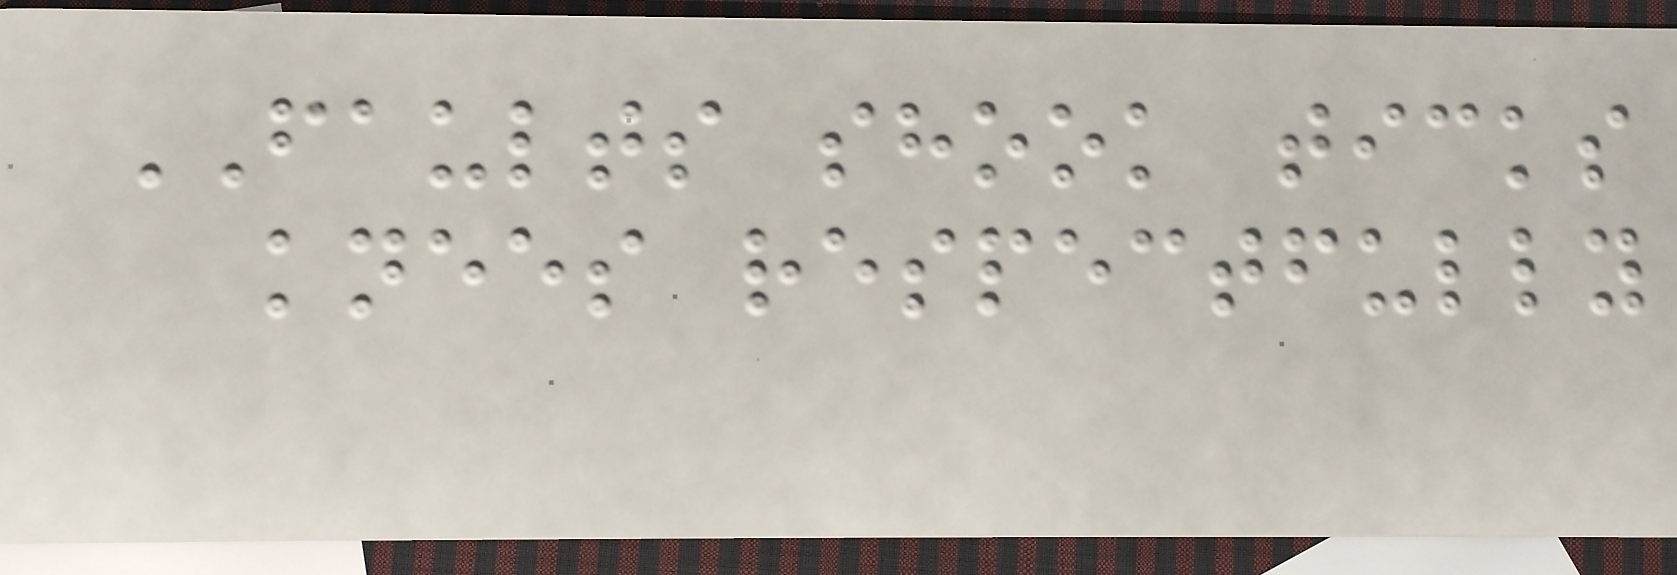FAULTS shook ticks
knees respectfully
